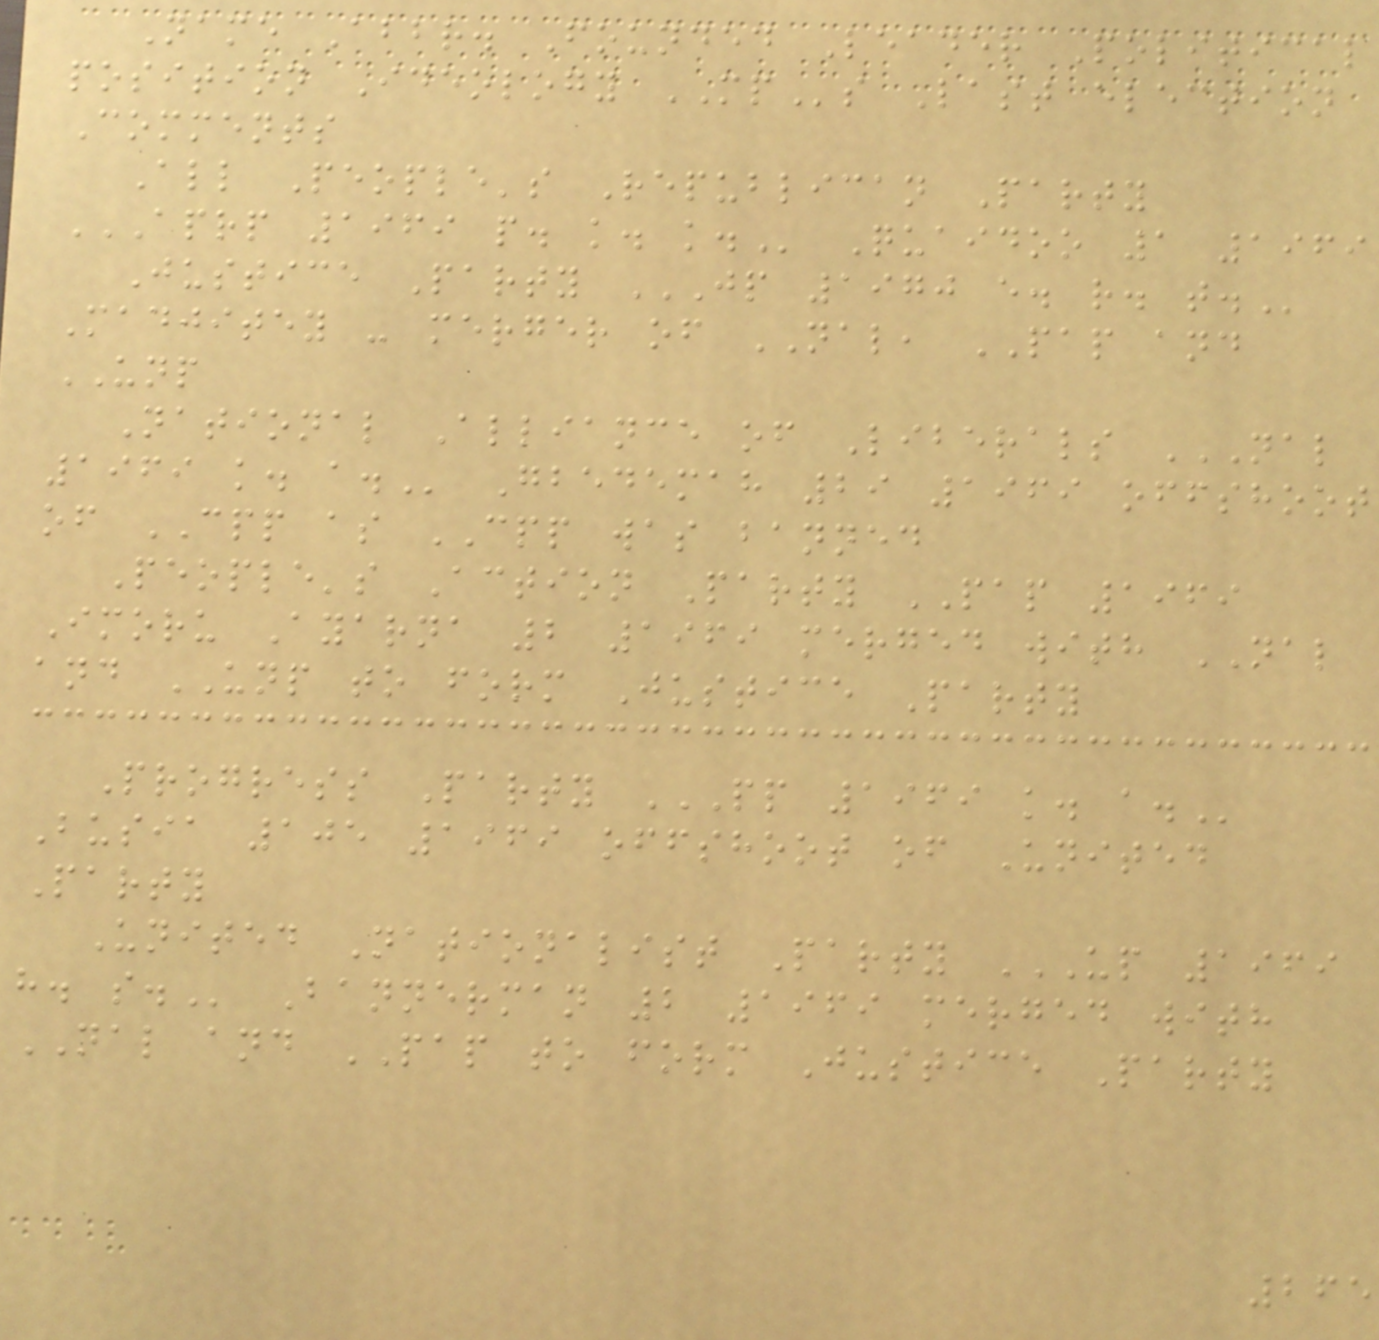Name Abbr. Founded Leader Political
position Ideology MPs Last election
Comments
All People's Republican Party
APRP 1969 P. K. K. Quaidoo 1 1969
Justice Party JP 1970 E. R. T.
Madjitey - merger of NAL, PAP and
UNP
National Alliance of Liberals NAL
1969 K. A. Gbedemah 29 1969 offshoot
of CPP as CPP was banned
People's Action Party PAP 1969
Imoru Ayarna 2 1969 merged with NAL
and UNP to form Justice Party
Progress Party PP 1969 K. A.
Busia 105 1969 offshoot of United
Party
United Nationalist Party UP 1969
H. S. Bannerman 2 1969 merged with
NAL and PAP to form Justice Party
265
